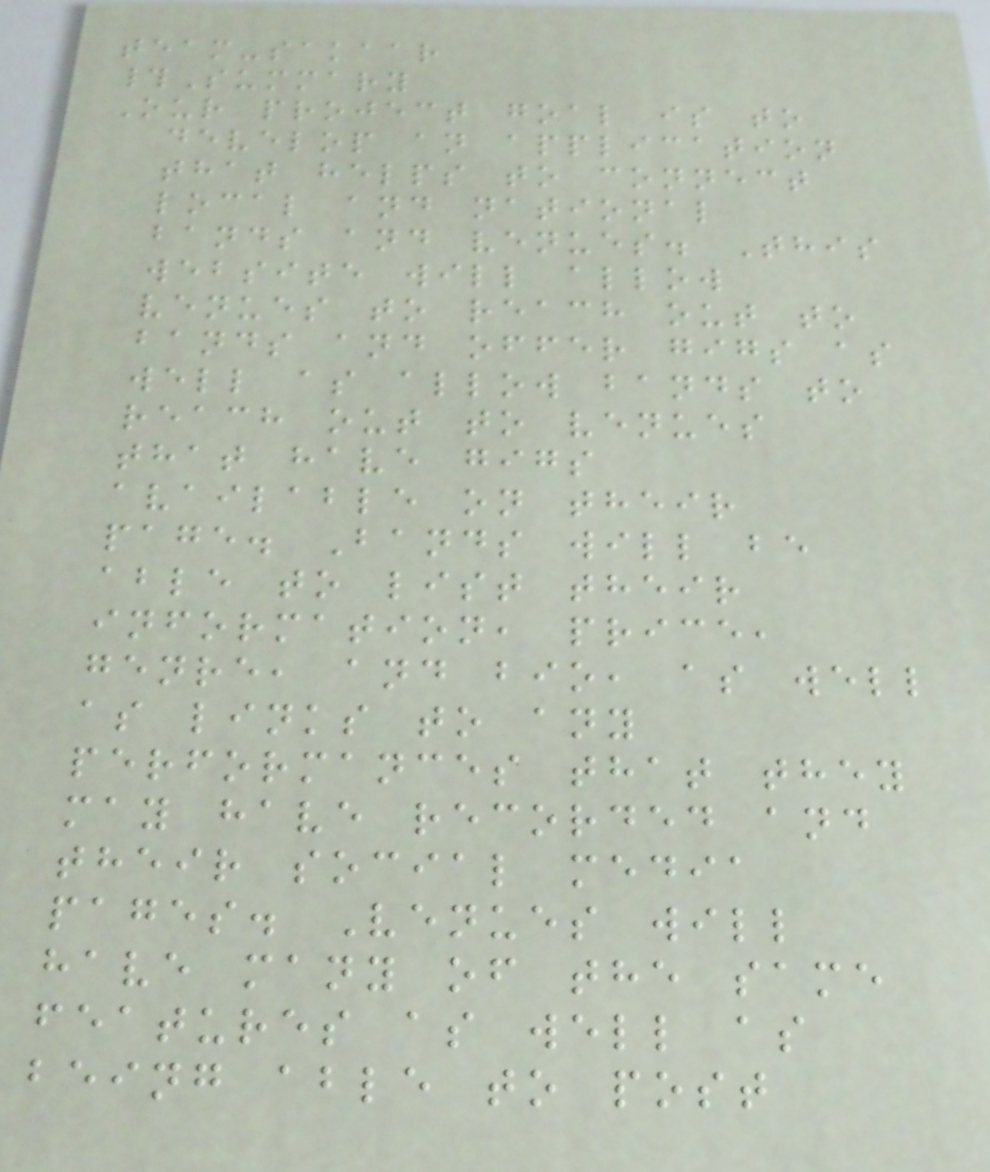team-sakaar
#Summary
Our project goal is to
develop an application
that helps to connect
local and national
bands and venues. This
website will allow
venues to reach out to
bands and offer gigs as
well as allow bands to
reach out to venues
that have gigs
available on their
page. Bands will be
able to list their
information, price,
genre, and bio, as well
as links to any
performances that they
may have recorded and
their social media
pages. Venues will
have many of the same
features as well as
being able to post
